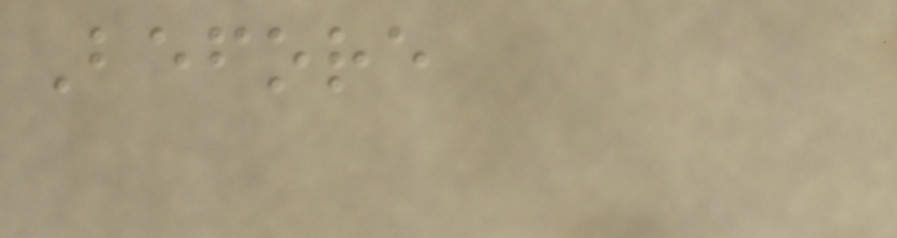Before
